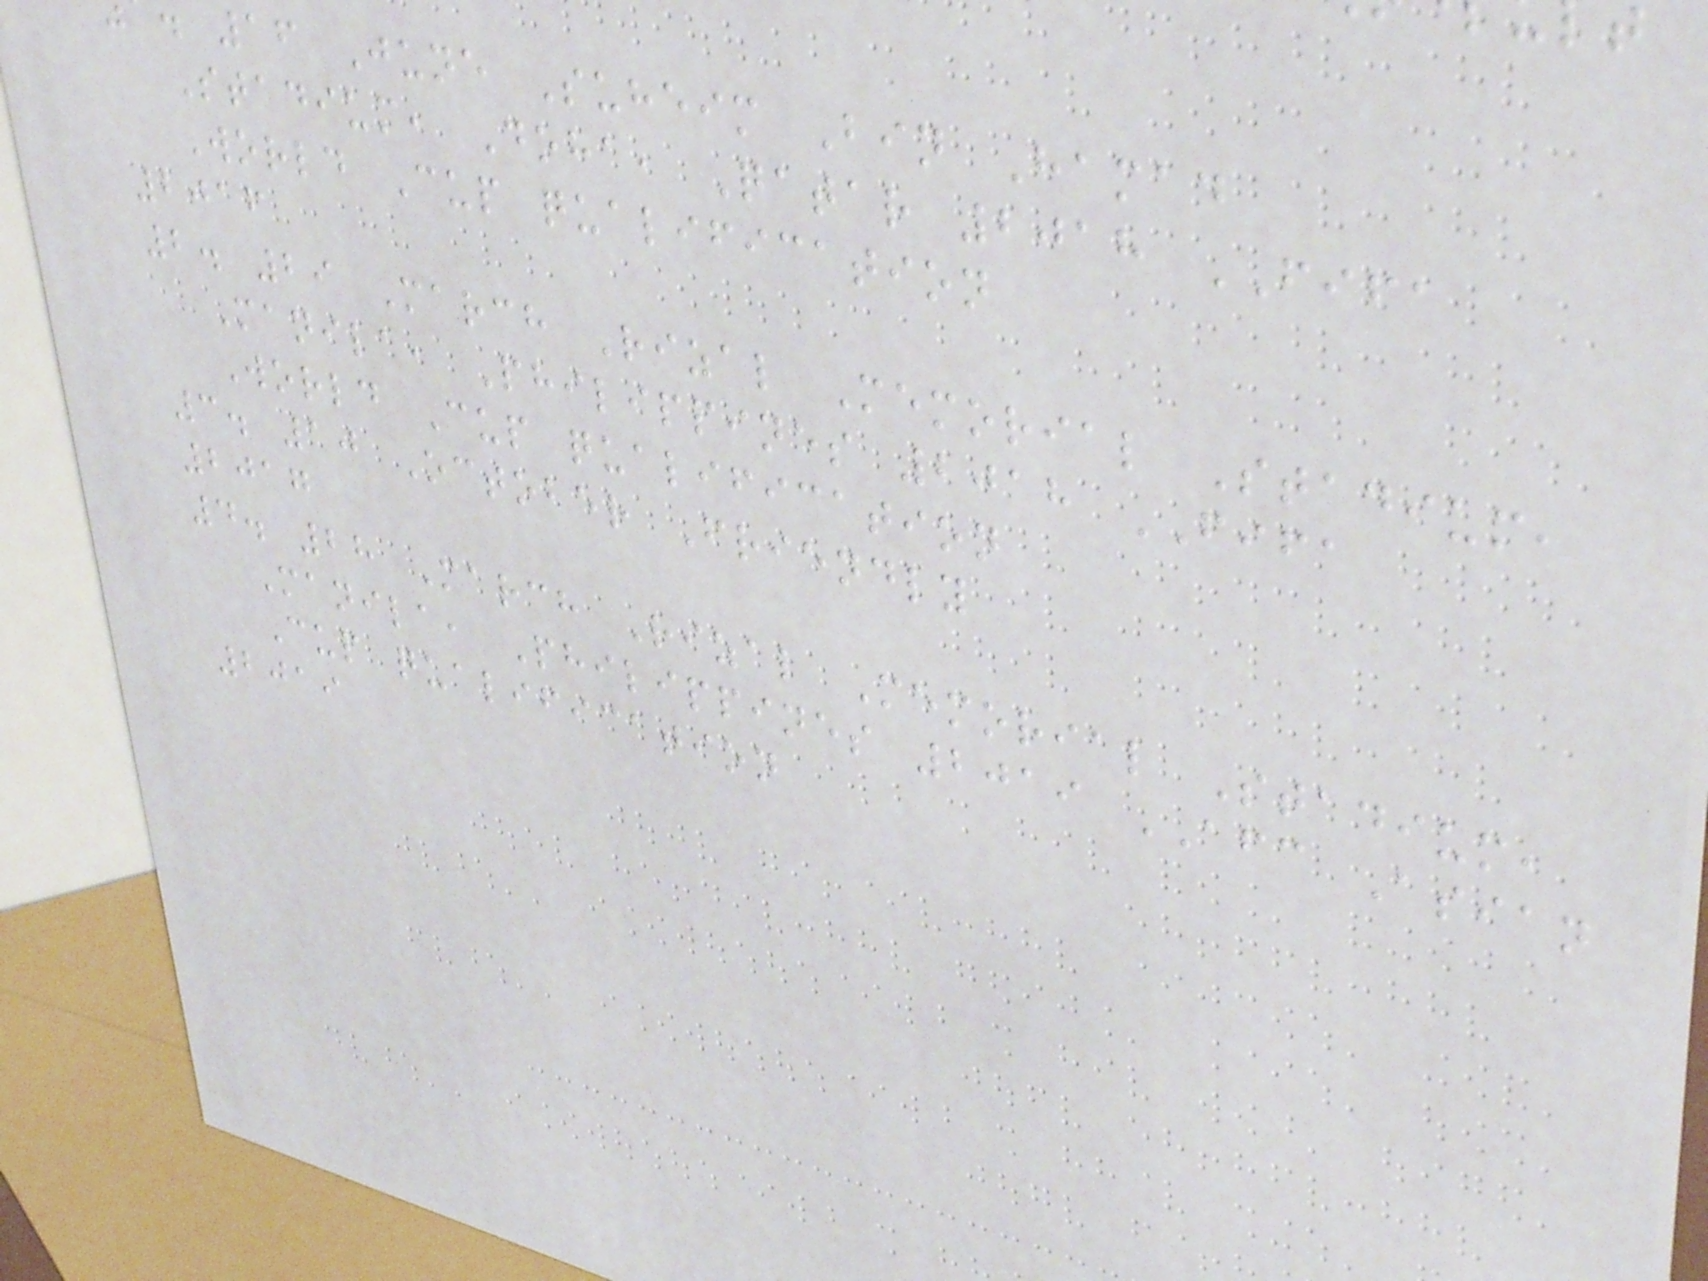16 June Suheim Bin Hamad
Stadium, Doha, Qatar 2018 FIFA
World Cup qualification
2016
2. 29 March Rizal Memorial Stadium,
Manila, Philippines 2018 FIFA
World Cup qualification
3. 10 October Friendly
2017
4. 28 March Rizal Memorial Stadium,
Manila, Philippines 2019 AFC Asian
Cup qualification
2019
